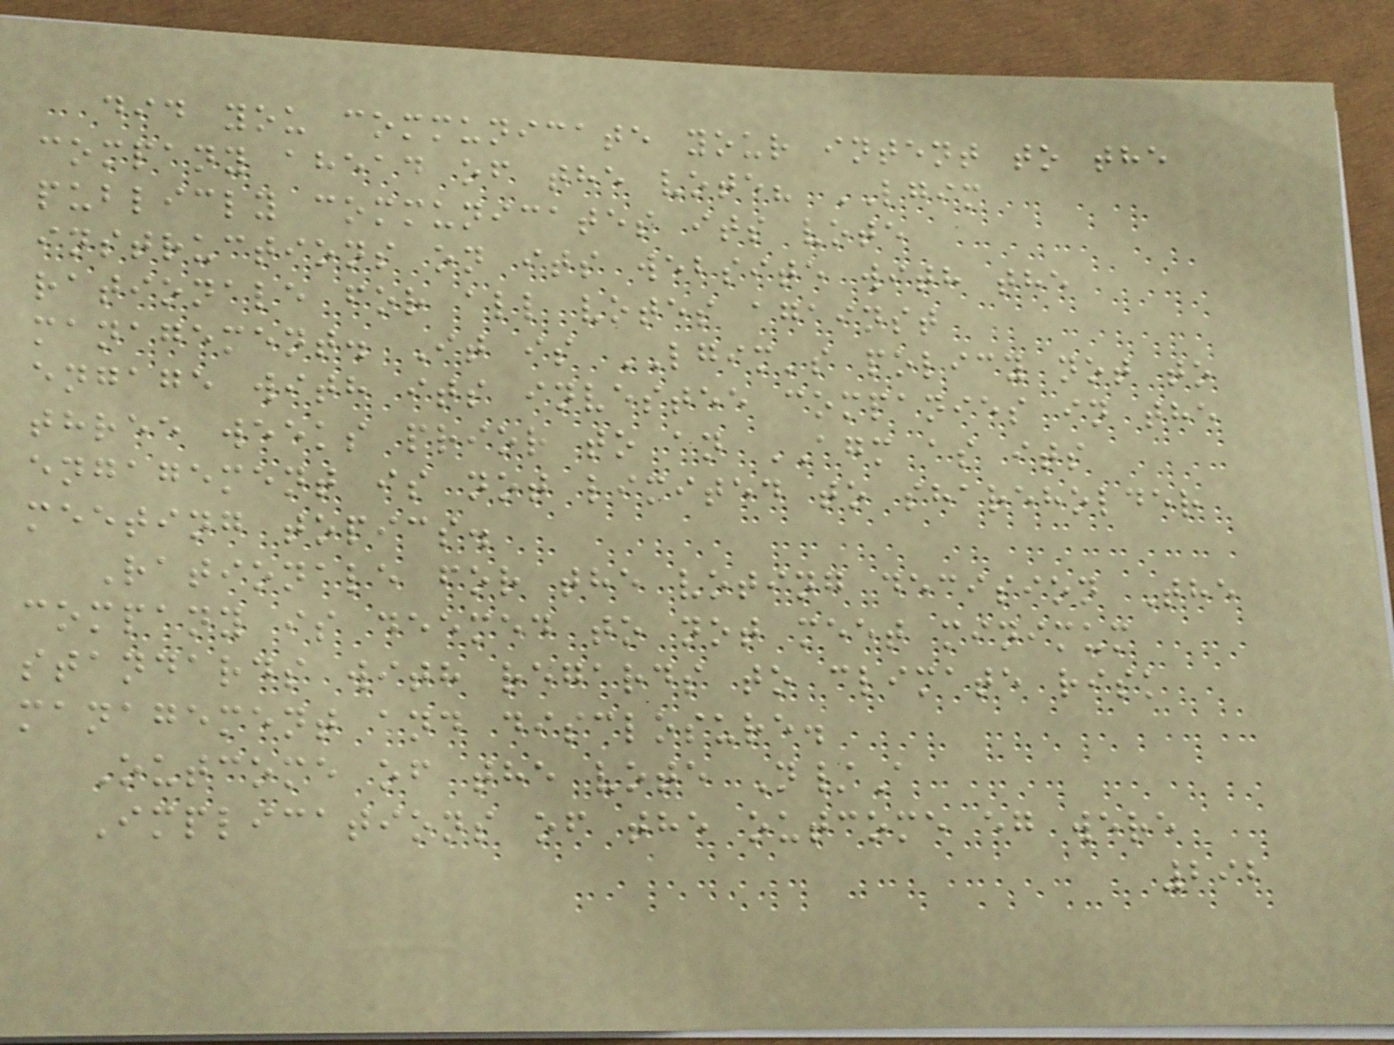did you communicate your intent to the
company ahead of the vote? LGIM
publicly communicates its vote
instructions on its website with the
rationale for all votes against
management. It is LGIM's policy not to
engage with its investee companies in the
three weeks prior to an AGM as its
engagement is not limited to shareholder
meeting topics.
Rationale for the voting decision The
company is deemed to not meet minimum
standards with regards to climate risk
management and disclosure.
Outcome of the vote N/A
Implications of the outcome eg were
292
